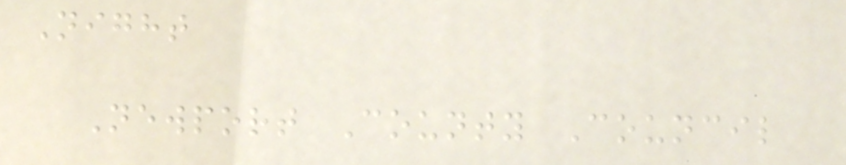Night
Newport County Council
